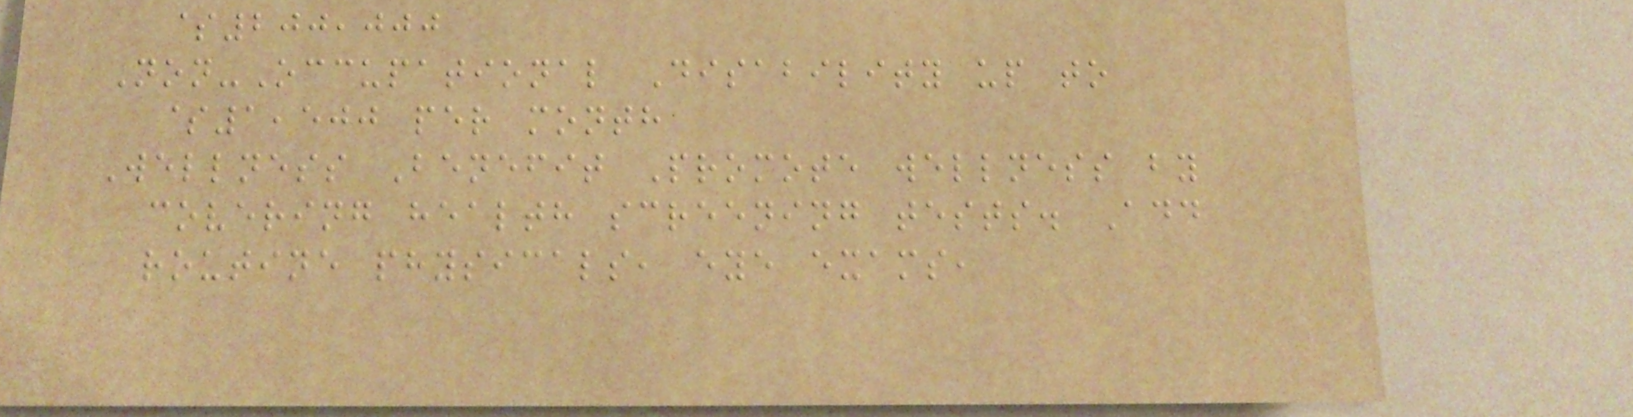$200,000
Non-Occupational Disability up to
$1,500 per month
Wellness Benefit Promote wellness by
covering health screening tests. Add
routine physicals, eye exams,
